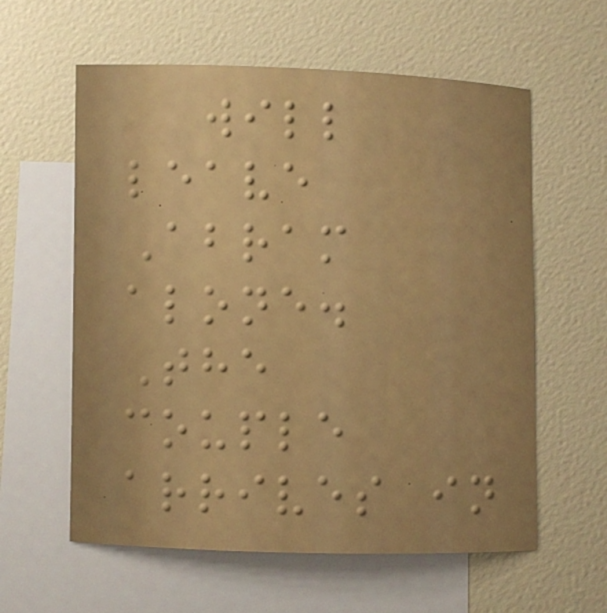will
leave
Abram
alone.
The
couple
arrives in
